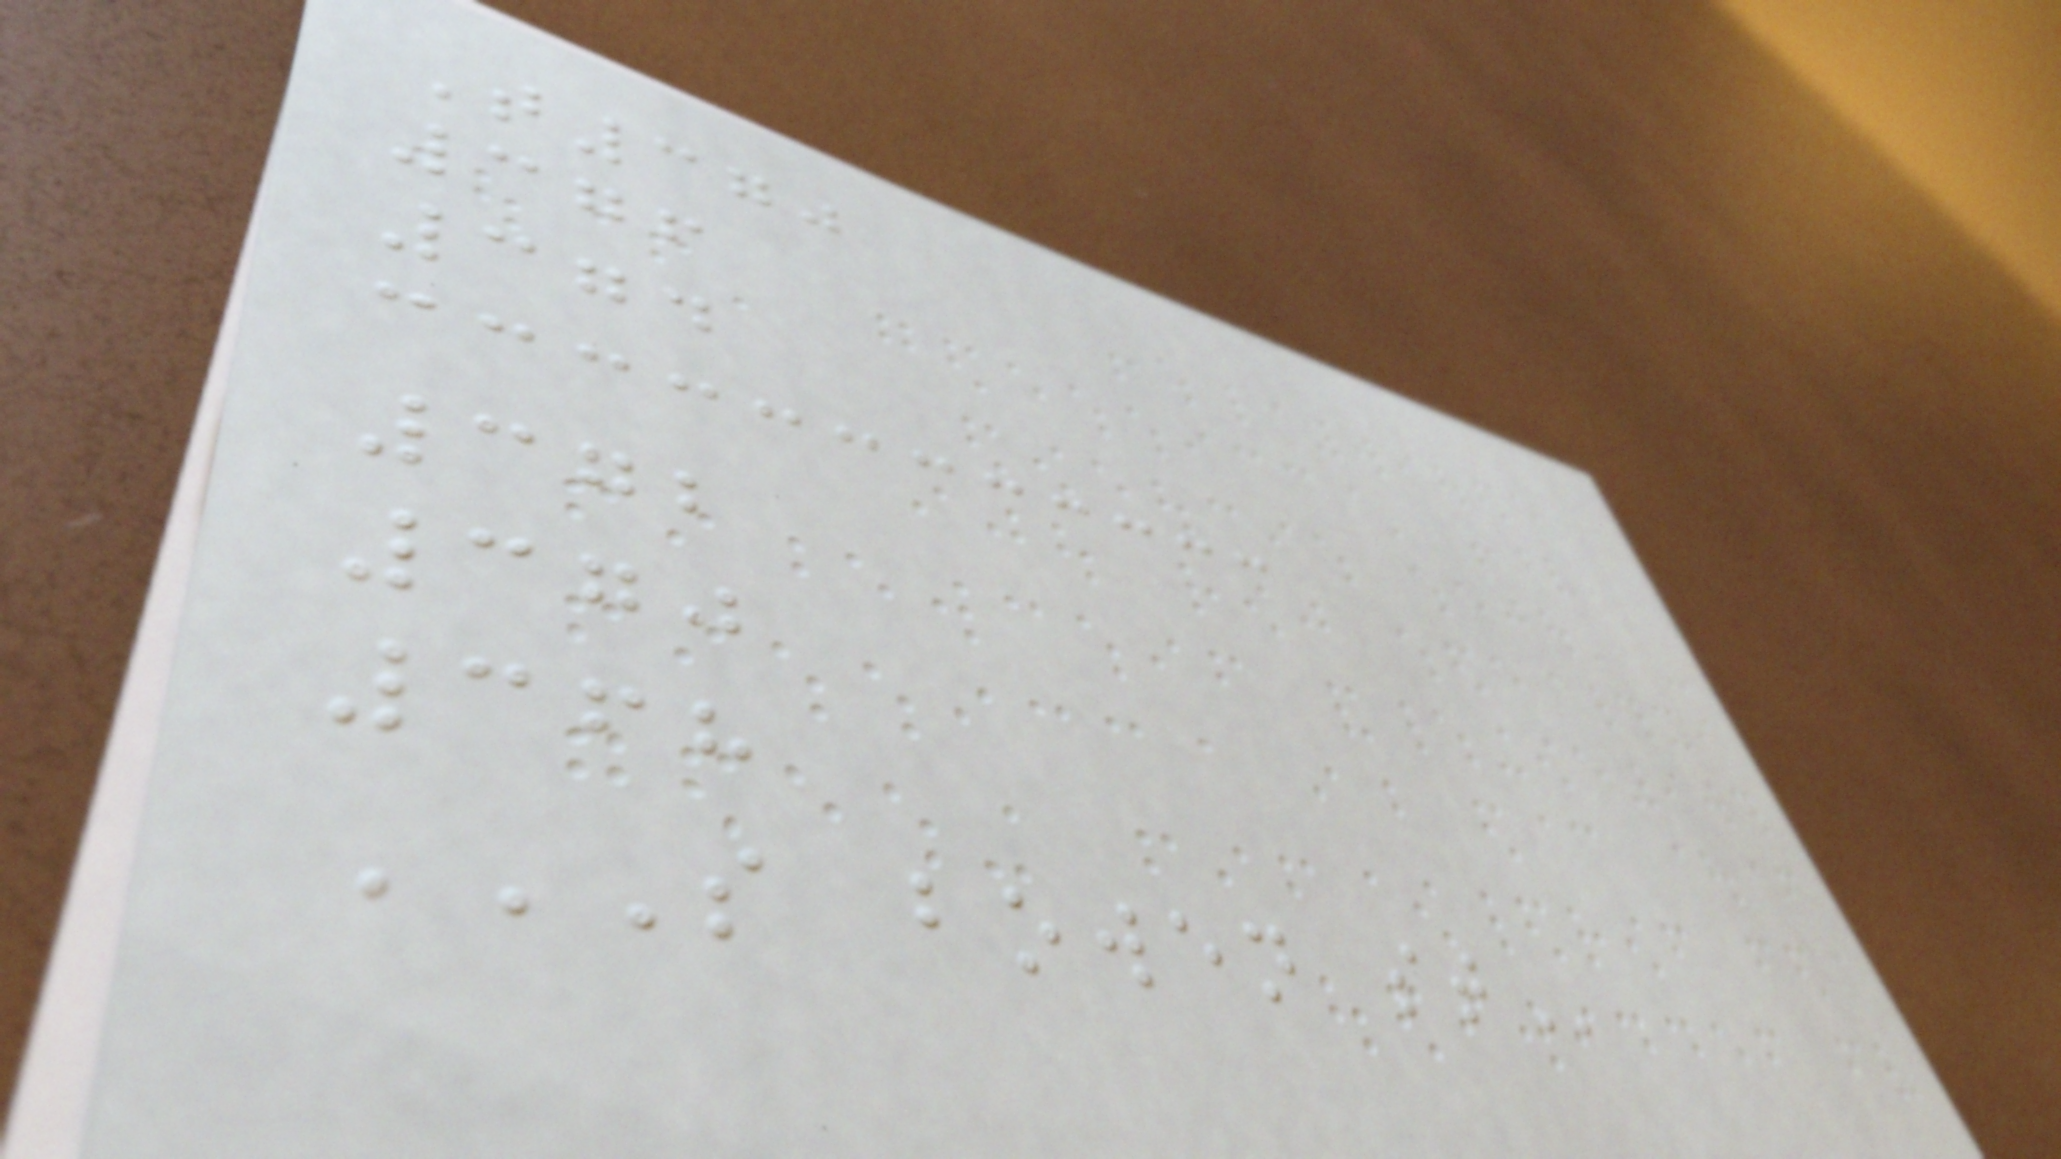T370
376
374
372
370
368
S BOWEN ST
